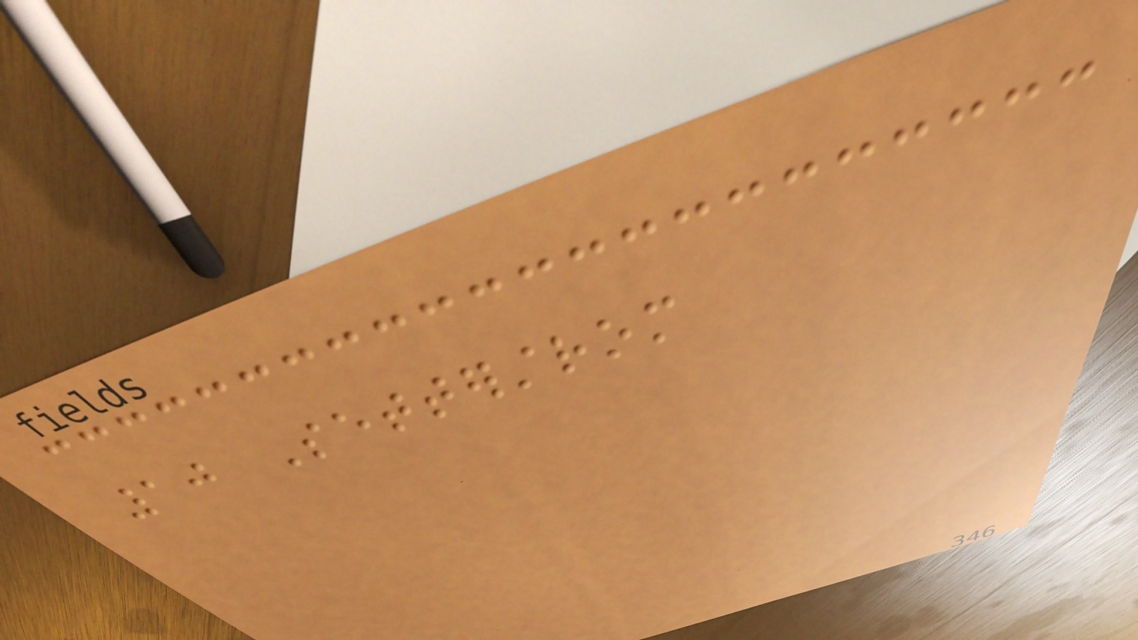10 Setterstrom
